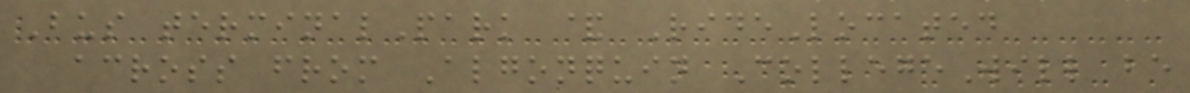Bus terminalPark & RideLocated
across from Algonquin CollegeWill be
